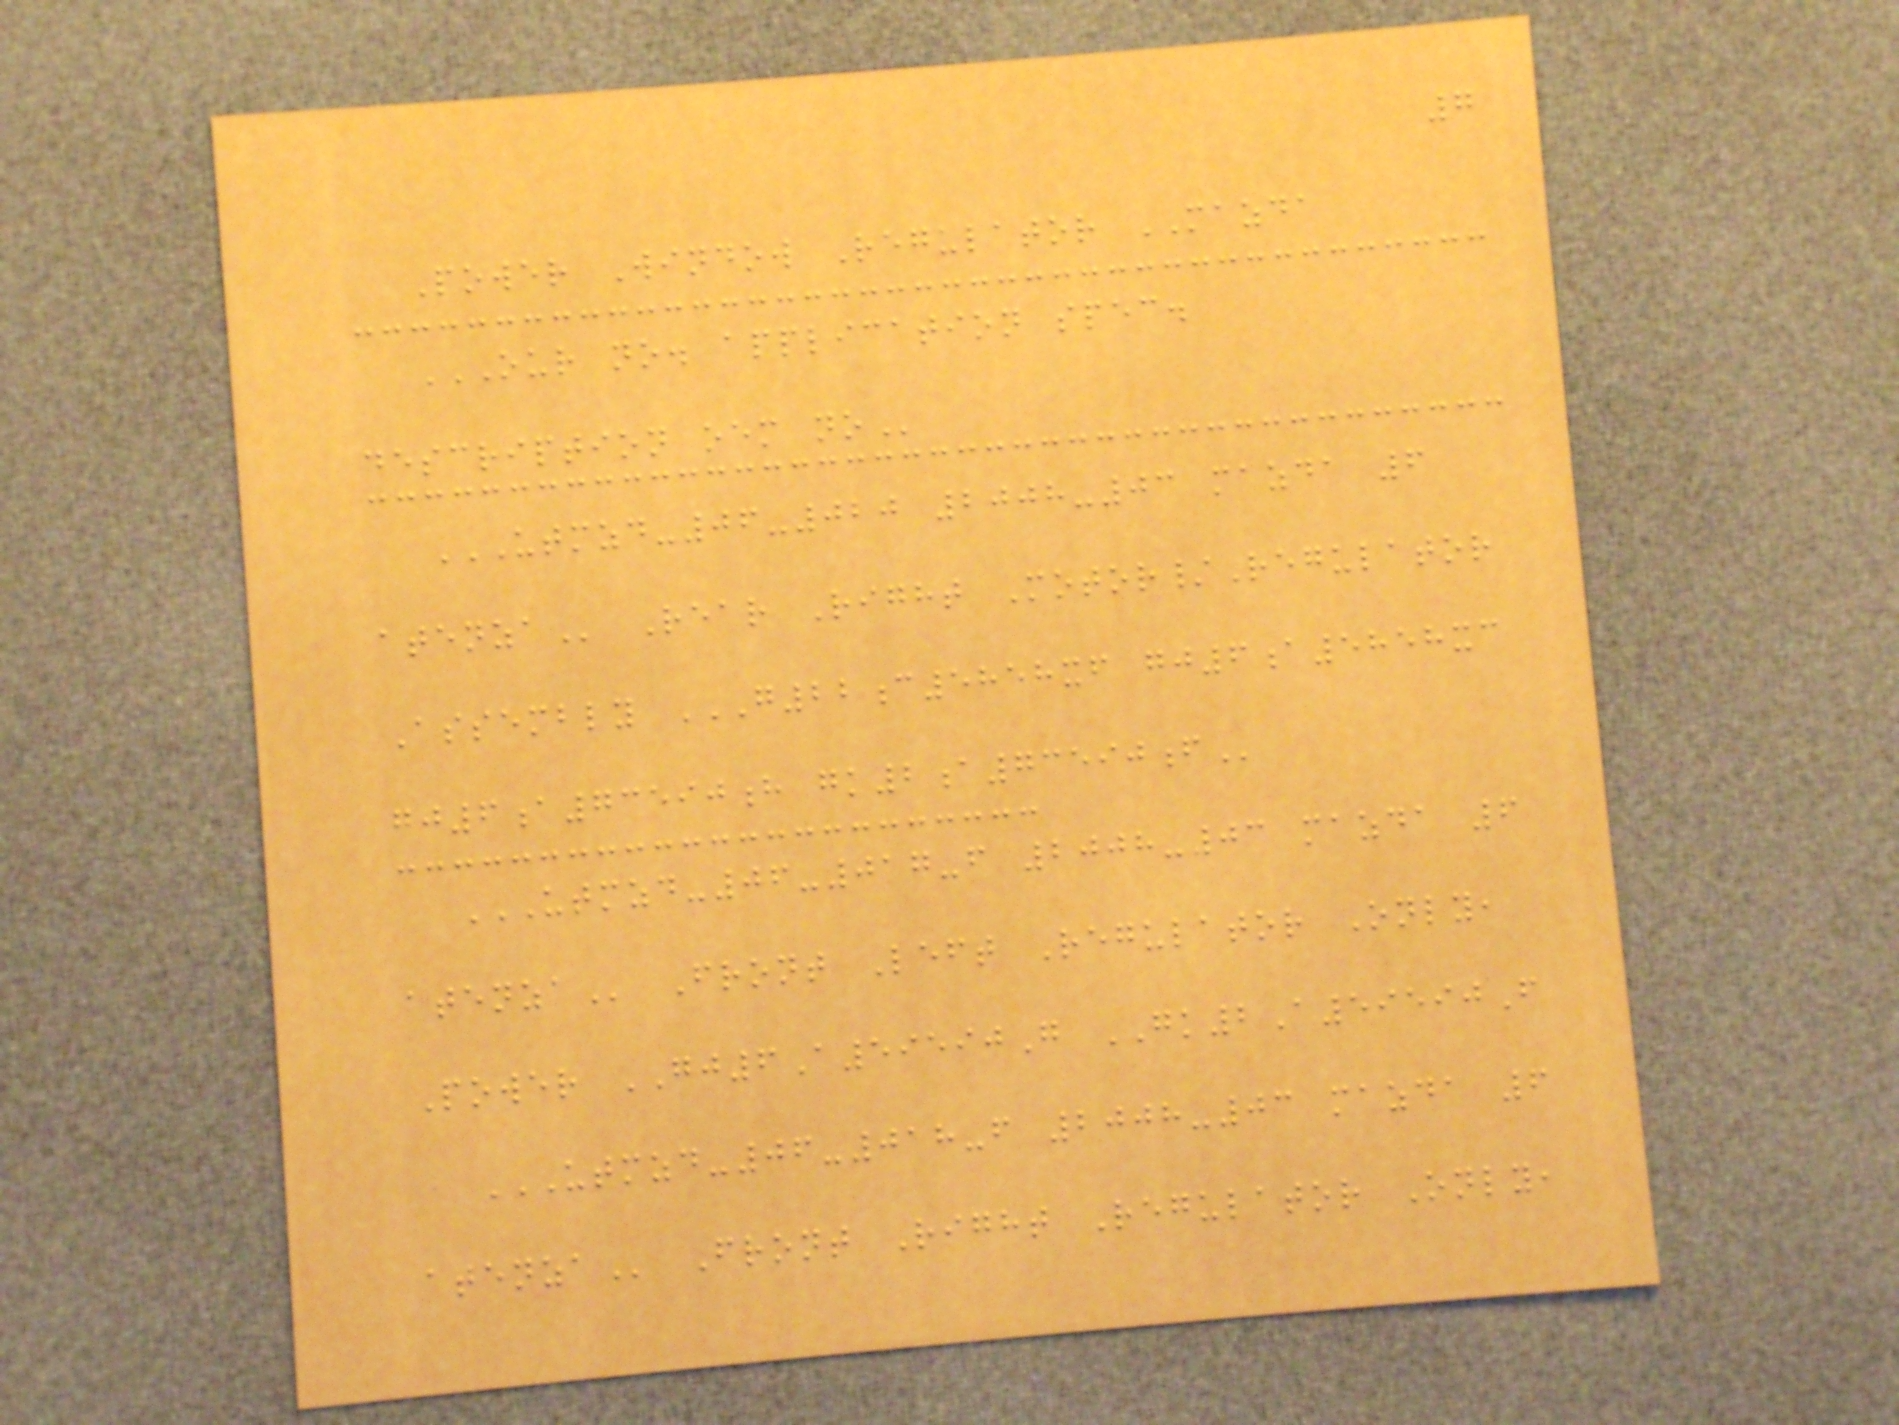7
Power Window Regulator MAZDA
OUR NO. APPLICATION SPEC.
DESCRIPTION OEM NO
UTMZD-06-020 2008-03 MAZDA 6
ATENZA Rear Right Motor/Regulator
Assembly G22C5858XF GJ6A5858XC
GJ6A73590H GK2A73590F
UTMZD-06-017-F 2008-03 MAZDA 6
ATENZA Front Left Regulator Only,
Power GJ6A59590G GK2A59590F
UTMZD-06-018-F 2008-03 MAZDA 6
ATENZA Front Right Regulator Only,
